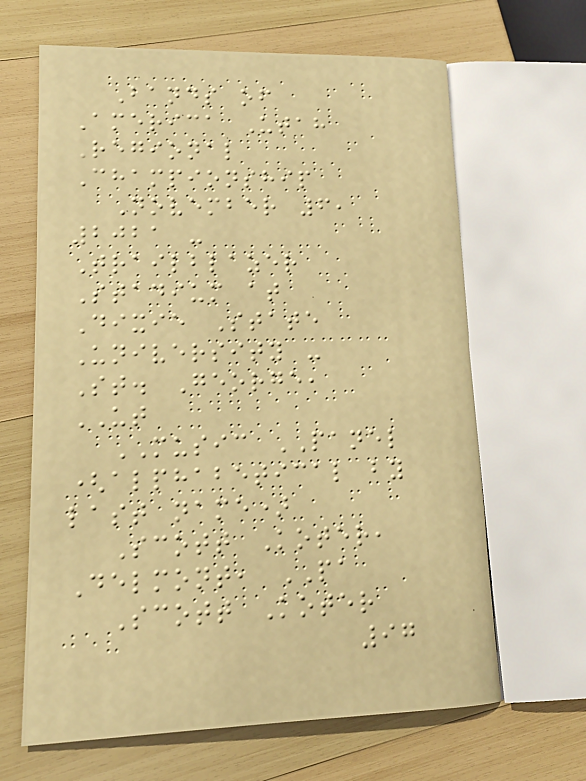Bands of
America Utah
Regional
Championship
November 6,
2021 -
Trailblazer
Stadium at
Dixie State
University -
St. George,
UT
MUSIC PANEL
(alphabetical by
last name)
Scott Koter,
Delmont, PA
Scott Koter
97
